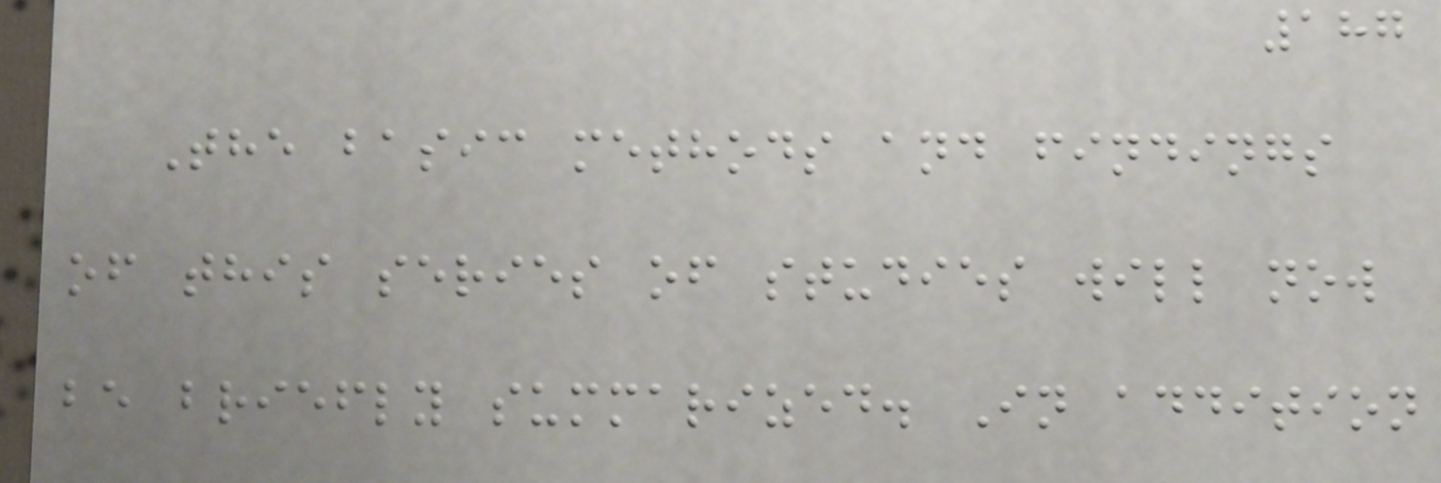187
The basic methods and findings
of this series of studies will now
be briefly summarized. In addition
